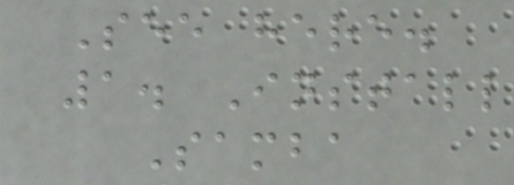See here.
1. Install
Samba
